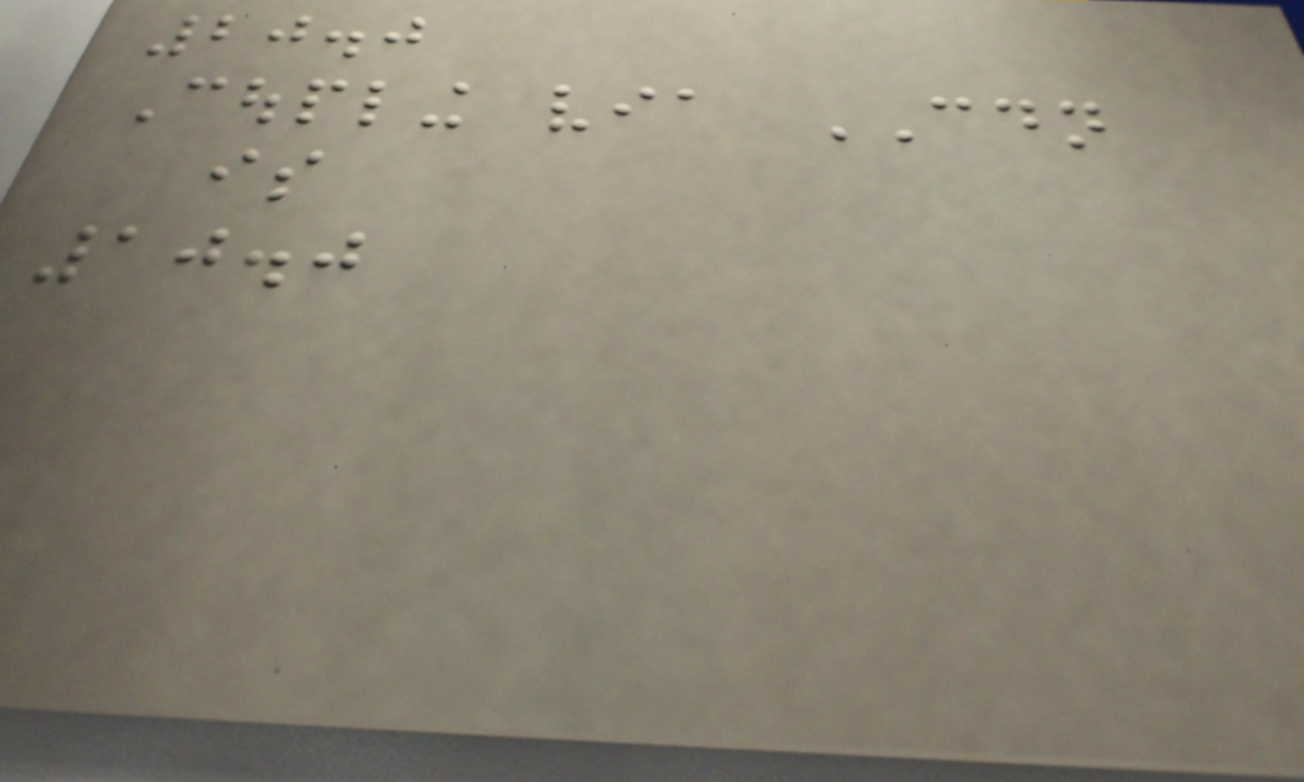20.0
Coupling via CDN
is
10.0
